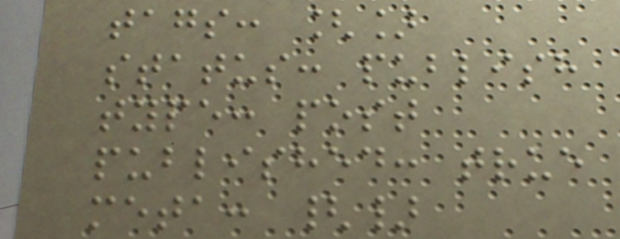tags: []
status: publish
type: post
published: true
meta: {}
